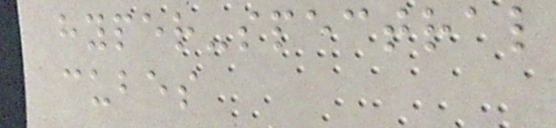hyper-spectral
cubes
